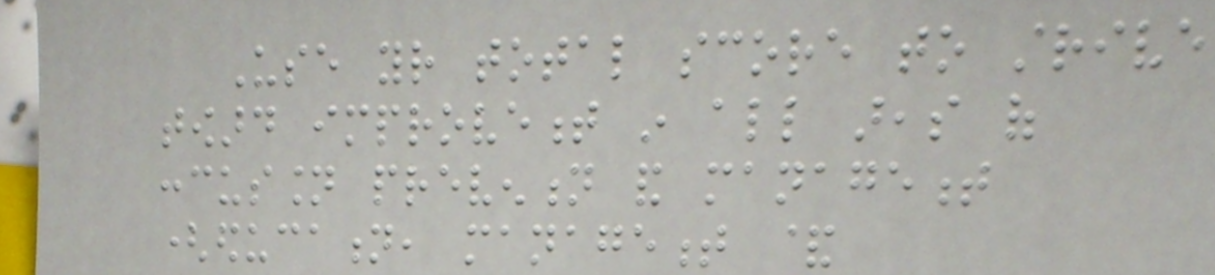Use your total score to strive
toward improvement in all areas of
concussion prevention and management
(education, management &
